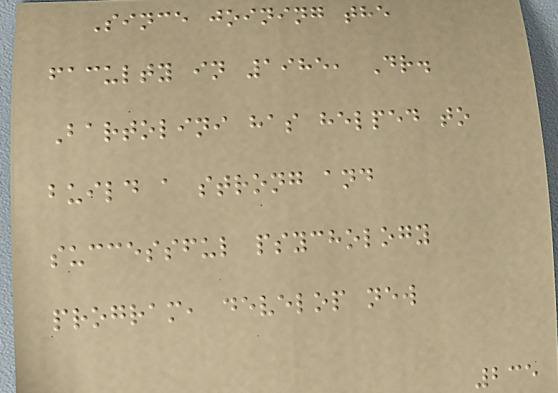Since joining the
faculty in 1985, Dr.
Bartolini has helped to
build a strong and
successful psychology
program, develop new
235
